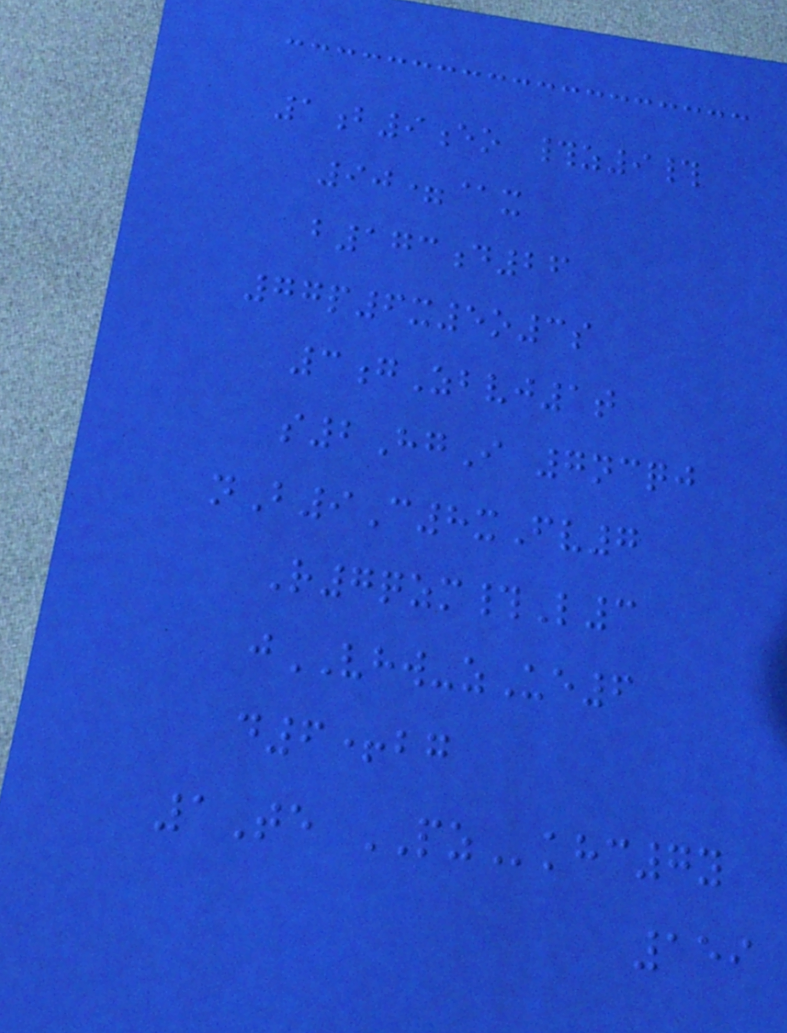1b9eo #z9#
90=@x
b173d26
77p6x5o3s
3gZbvj1t
s2HgI 7ncqj
nB9C8xFv7
R7qzm#L3
jVHW-zUe6
d6+bg
1Te PZkhc7y
159
